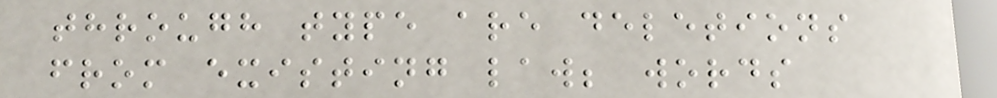through type are deletions
from existing law; words
